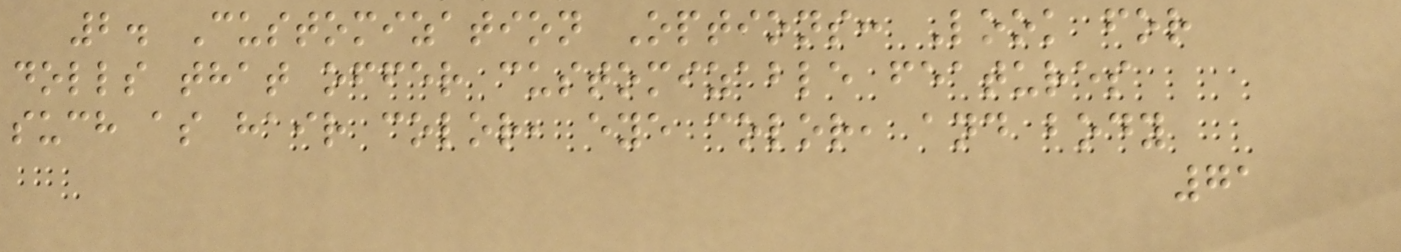2. Customization Options: Look for
dolls that offer customizable features
such as hair color, eye color, and body
71
